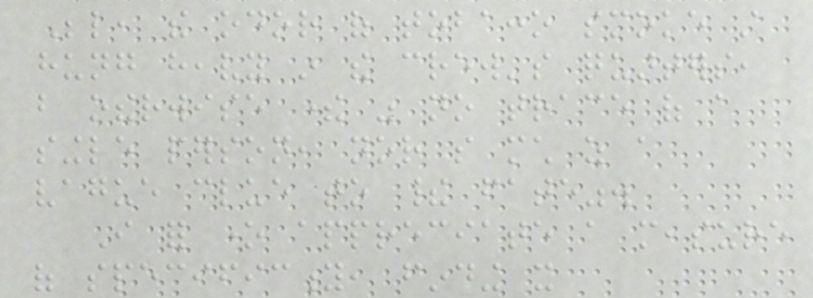Below, the odor of tobacco smoke still
hung heavy in the crew's quarters,
but otherwise there was no trace of a
single person, nor so much as a
vague clue to their fate".
I for one appreciate a measure
of specificity, finding it
